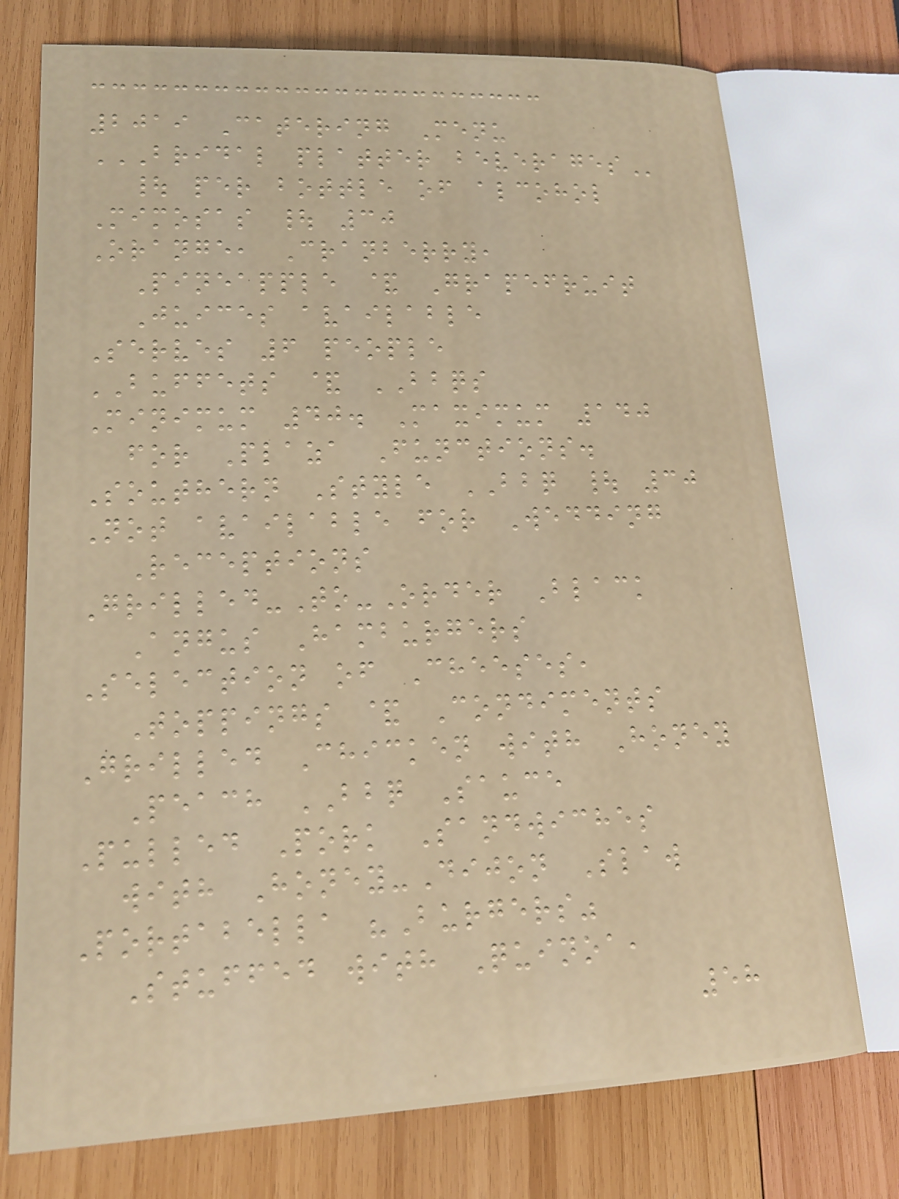2019 Catering Menu
BRIDAL PLATTER BEVERAGES
| per bottle of alcohol
Mimosas | 30
Orange, Cranberry,
Pineapple & Grapefruit
Juices available
Serves 6 people
BUFFETS & BBQS
Minimum 40. Maximum 140
for Plaza Functions.
Southern Style BBQ | 30
Not available for Wedding
Receptions
Grilled-To-Order Black
Angus Hamburgers
Selection of Cheeses,
Toppings & Condiments
Grilled Chicken with Honey
Peach BBQ Sauce
Pulled Pork Sandwiches
with Honey-Dijon Slaw
Portabella "Burgers"
Stuffed with Quinoa,
58
